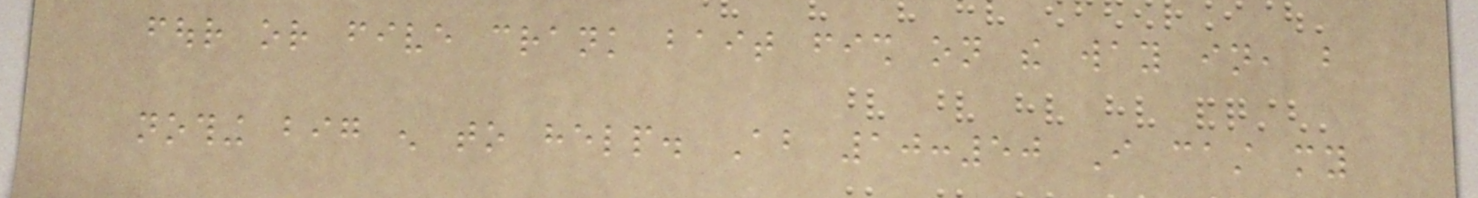four or five crank bait fish on the way in, but
nothing big enough to help. About 10:50 I cast my
